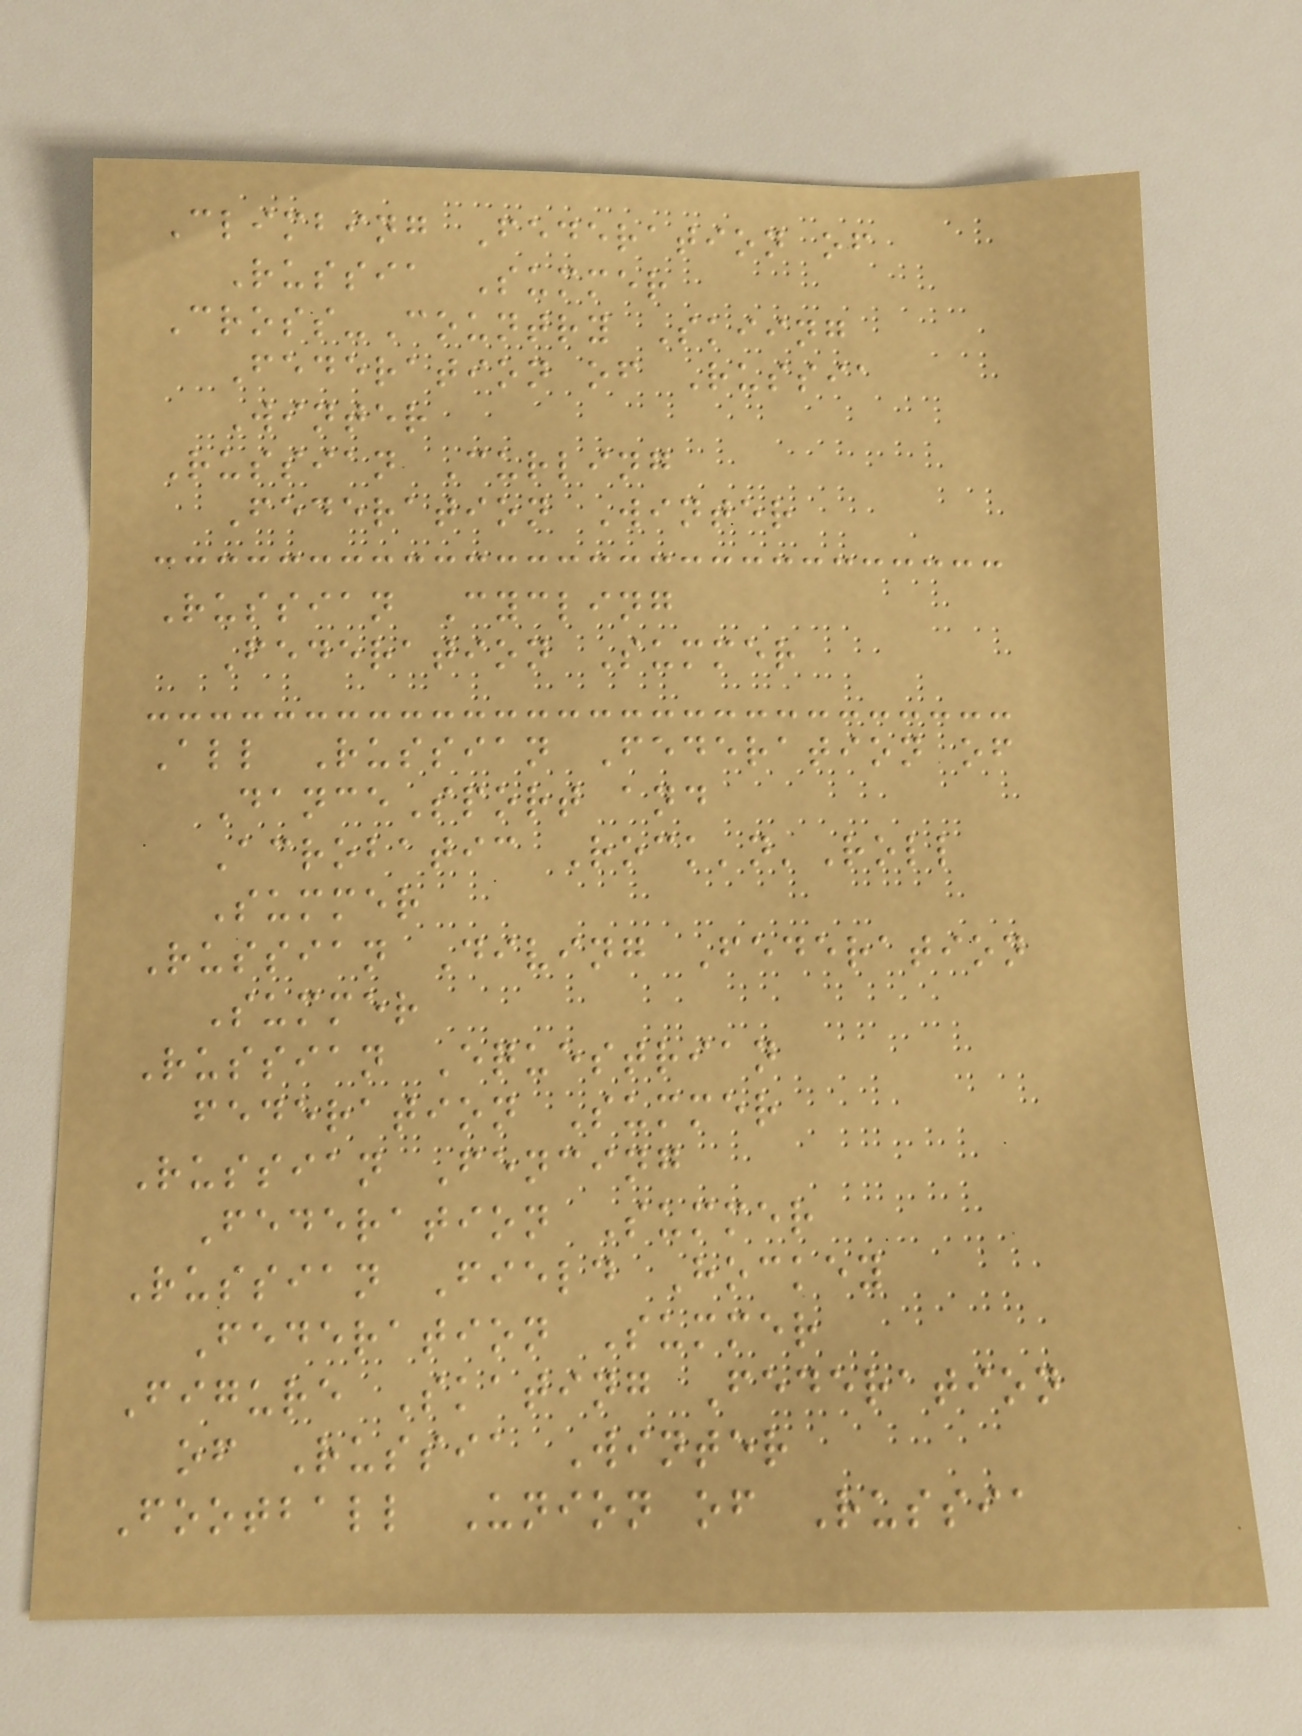Climbing Federation of
Russia Summer
Cross-Country Skiing
Federation of Russia
Winter
Russian Curling
Federation Winter
Russian Cycling
Federation Summer
All Russian Federation of
DanceSport and
Acrobatic Rock'n'Roll
Summer
Russian Diving Federation
Summer
Russian Equestrian
federation Summer
Russian Fencing
Federation Summer
Russian Field Hockey
Federation Summer
Figure Skating Federation
of Russia Winter
Football Union of Russia
